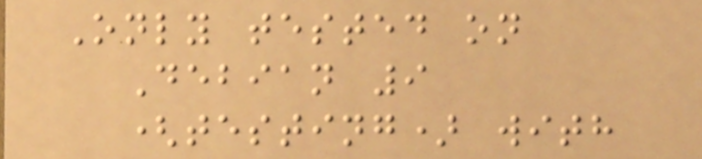Only tested on
Debian 9
(testing) with
